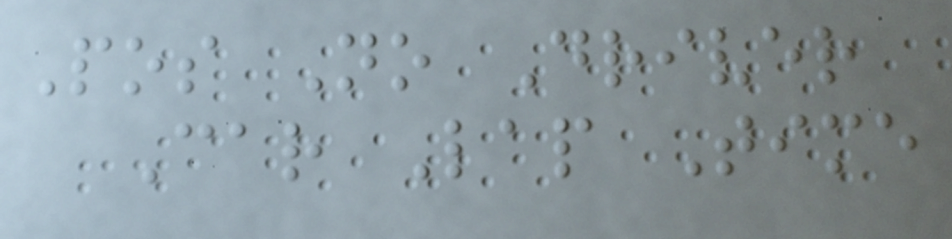Pos No Driver
Car Lap Time
